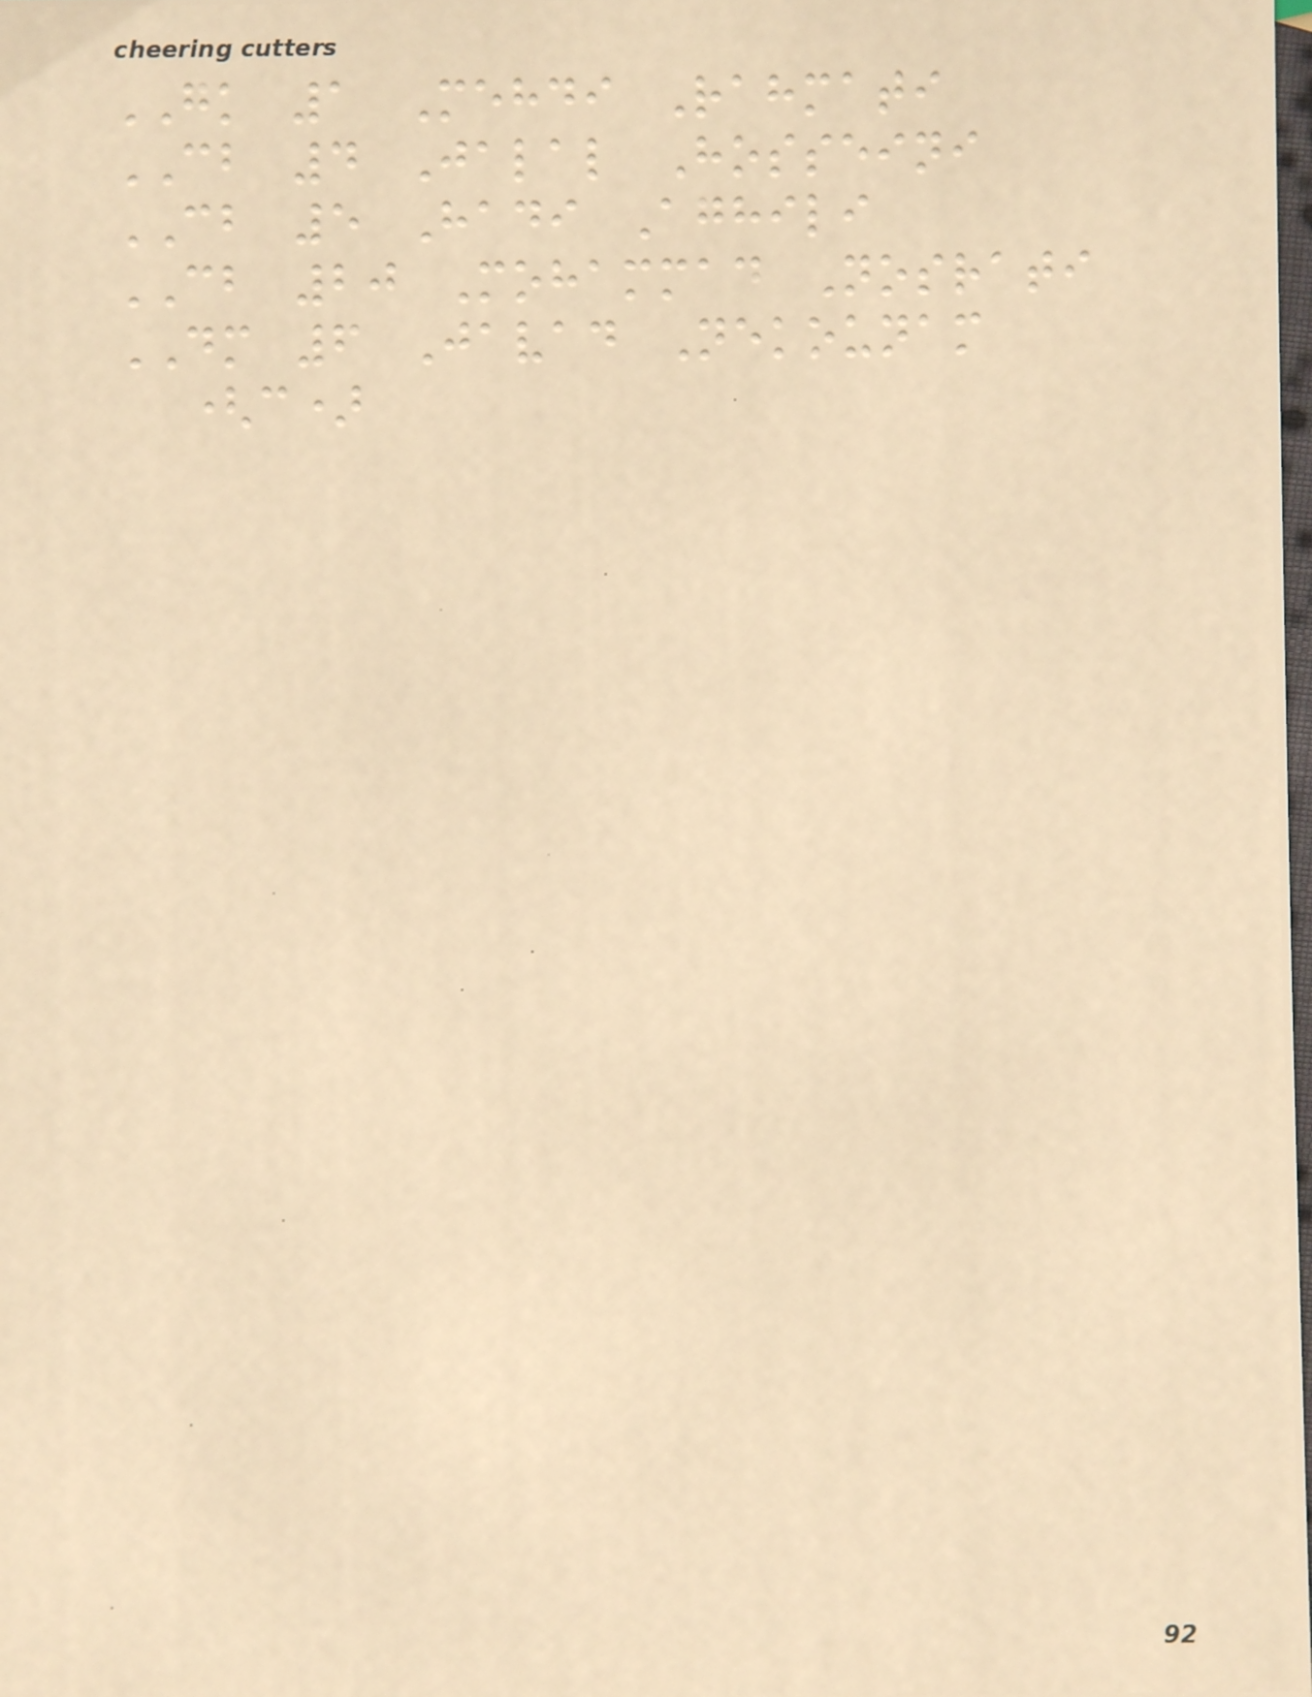GK 1 Mehdi Rahmati
CB 4 Jalal Hosseini
CB 5 Hadi Aghili
CB 20 Mohammad Nosrati
DM 6 Javad Nekounam
(c)
